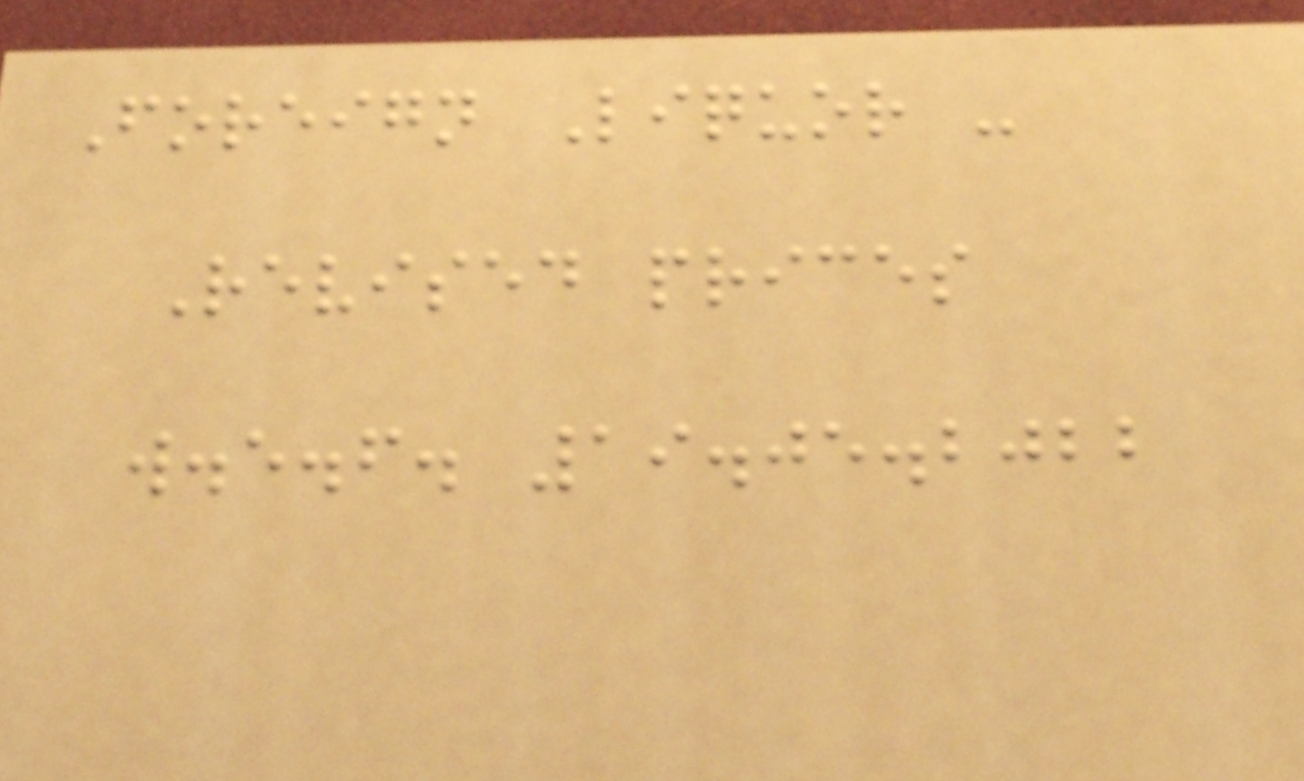Foreign Liquor -
Revised prices
w.e.f. 19.05.2022
